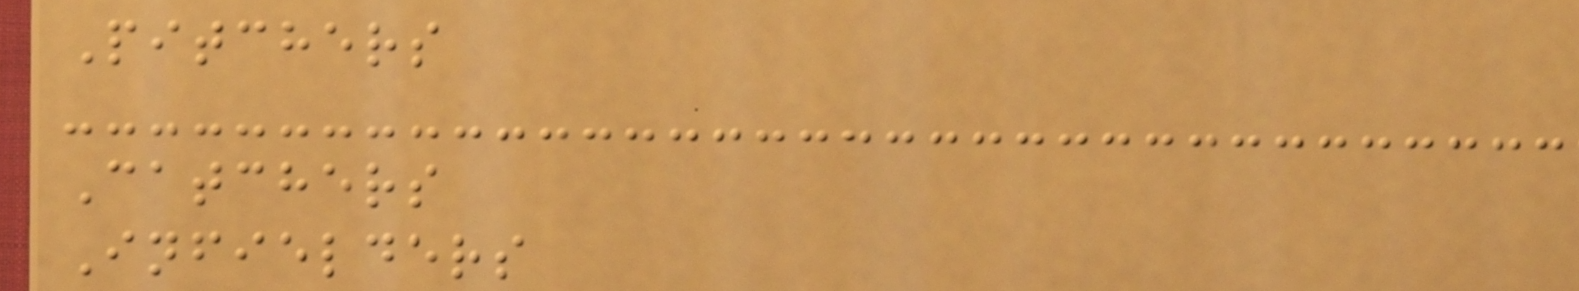Pitchers
Catchers
Infielders
